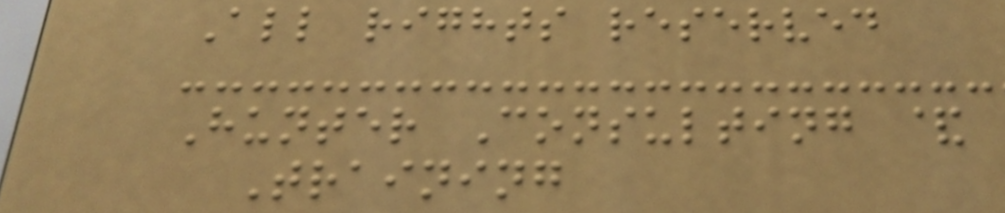All rights reserved
Hunter Consulting &
Training
